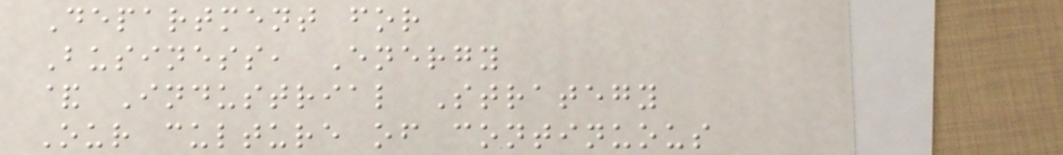Department for
Business, Energy
& Industrial Strategy
Our culture of continuous
